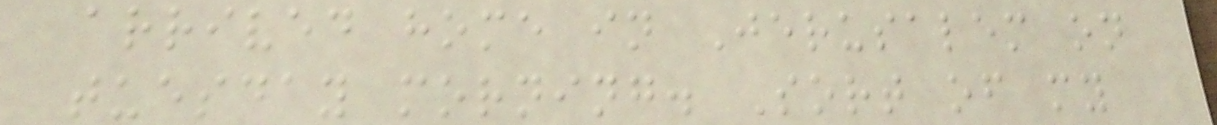arrived home in Jerusalem on
tuesday morning. Sort of my
